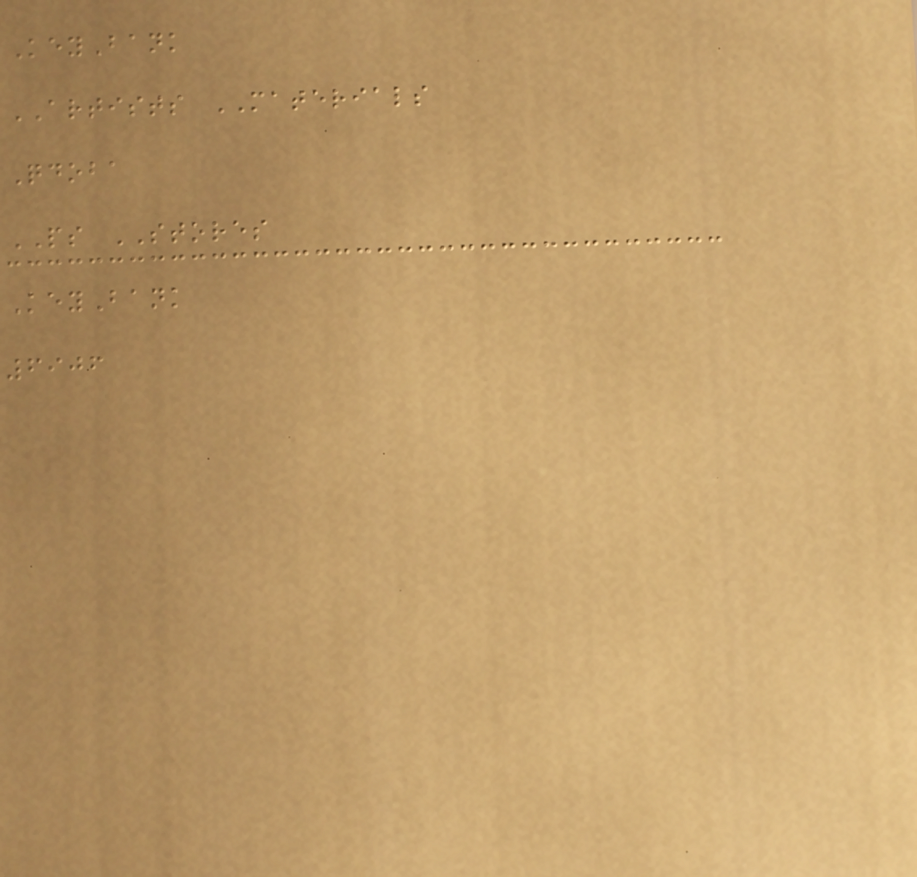KeyBank
ARTISTS MATERIALS
Qdoba
PS STORES
KeyBank
6906
